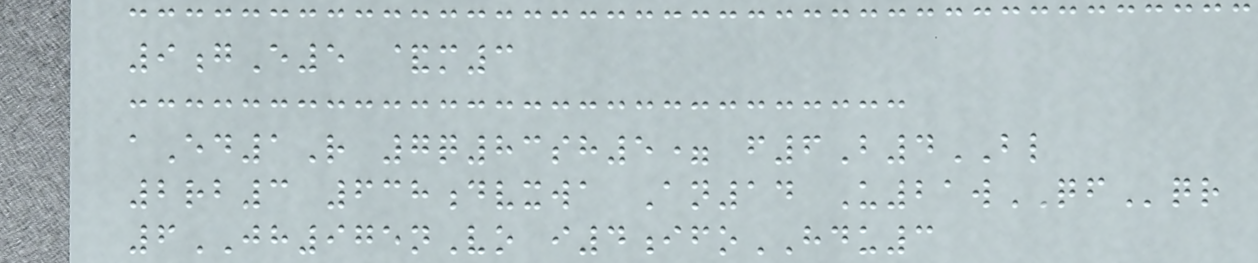9gE5 &m3
aEd1R 7q83sh5= f6B4BL
2rb3 638dvxwa An14 U21wQFqr
6JH975nVo i4ifoHDU3
